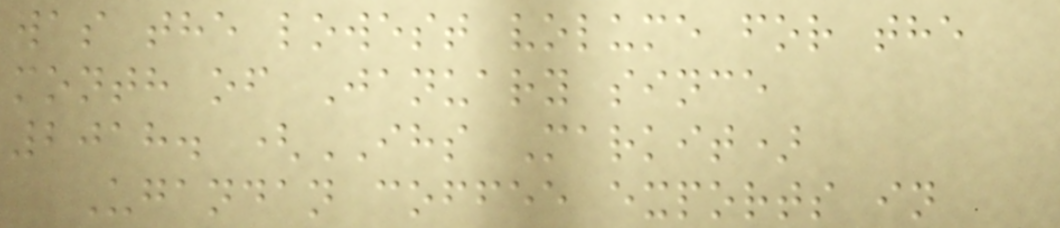was the lowest volume for the
month of January since
2018. (IHS Markit)
Ugandan coffee exports in
